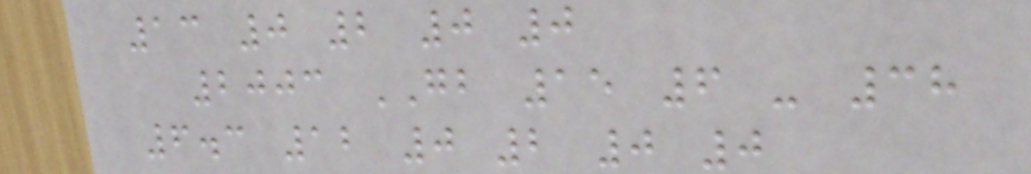13 0 2 0 0
2003 GB 15 6 - 38
6.3 12 0 2 0 0
